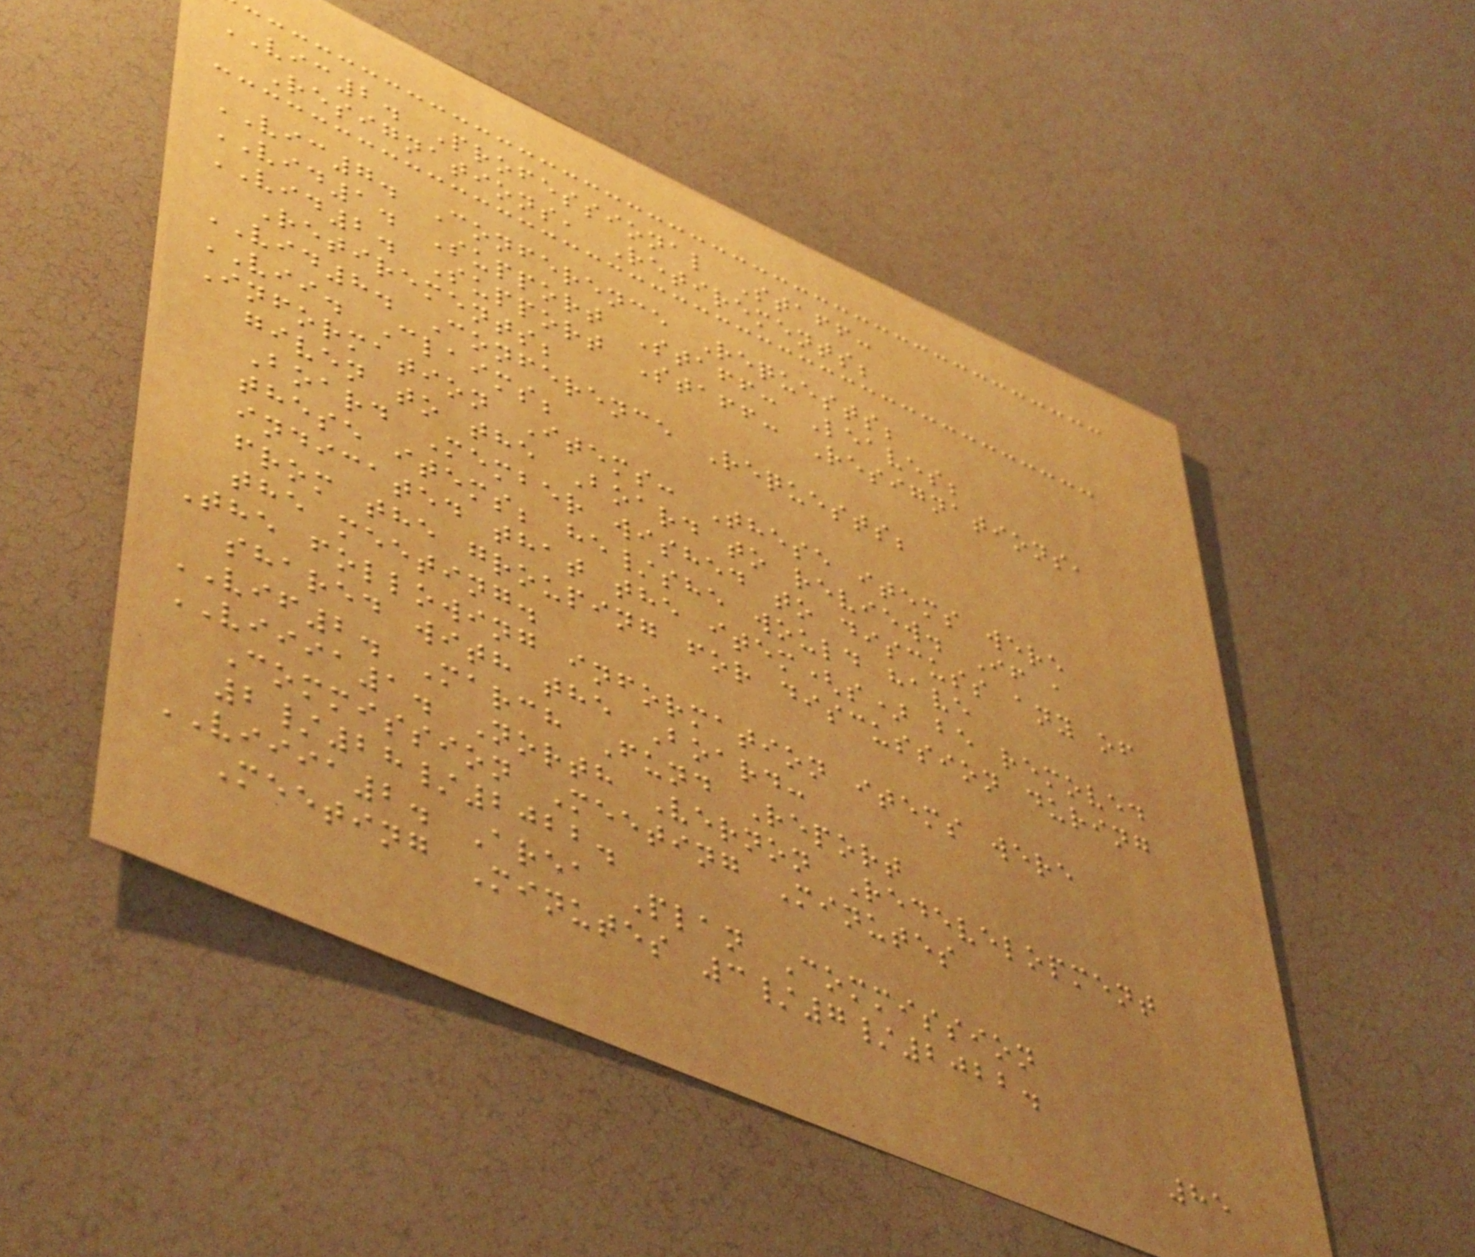VIC2. Professional Staff:
Resignations, Retirements;
VIC7. Conference Requests;
VID1. Support Staff: Leaves;
VID2. Support Staff: Resignations,
Retirements;
VID8. Conference Requests;
VII. Claims;
Information Items: These items were
given to the Board to review. If a
Board Member wished to discuss any of
these items; he/she would have
indicated that the item(s) be removed
from the grouping for discussion during
the meeting.
The following information items were
shared with the Board:
VIF2. March Fund Report
VIIIA1. North Vernon Redevelopment
Commission Meeting Minutes
2/28/2022.
VIIIA2. Area Plan Commission
Meeting Minutes 3/7/2022.
85
